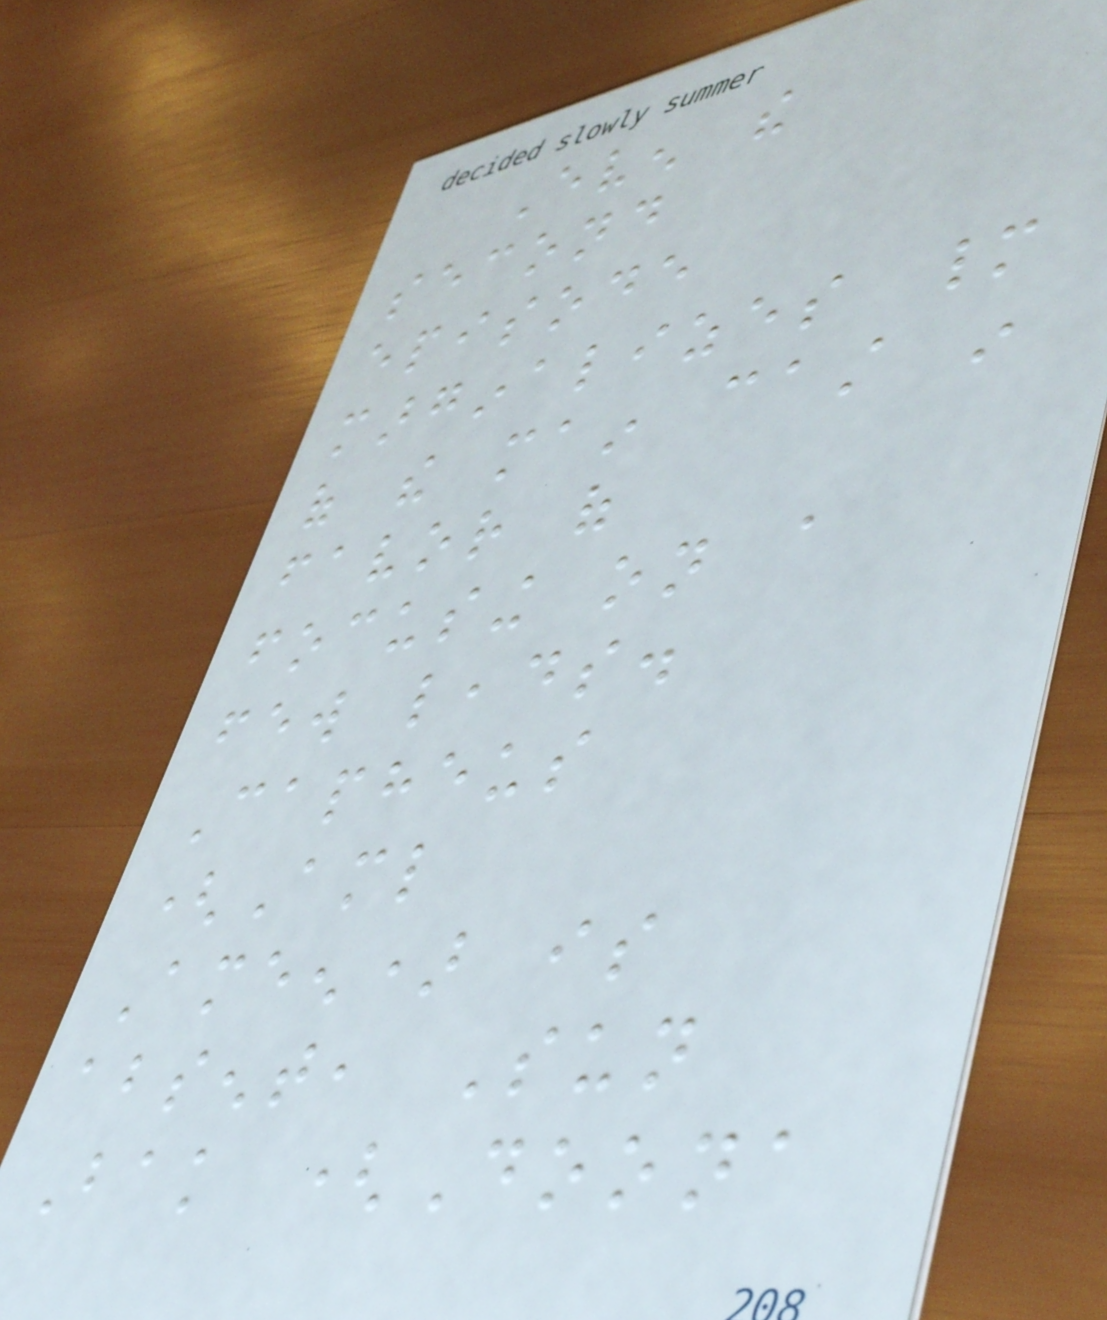Even the
second
episode
marginalizes many
of the main cast in
favor of
focusing on a
few leads.
Capheus
(Aml
Ameen) is
absent, Sun
Bak (Doona
